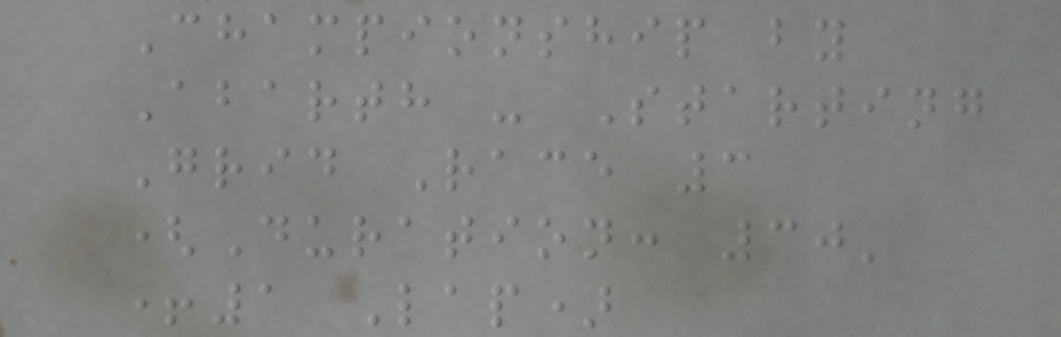Championship by
Abarth - Starting
Grid Race 3
(Duration: 30'
+1 Lap)
